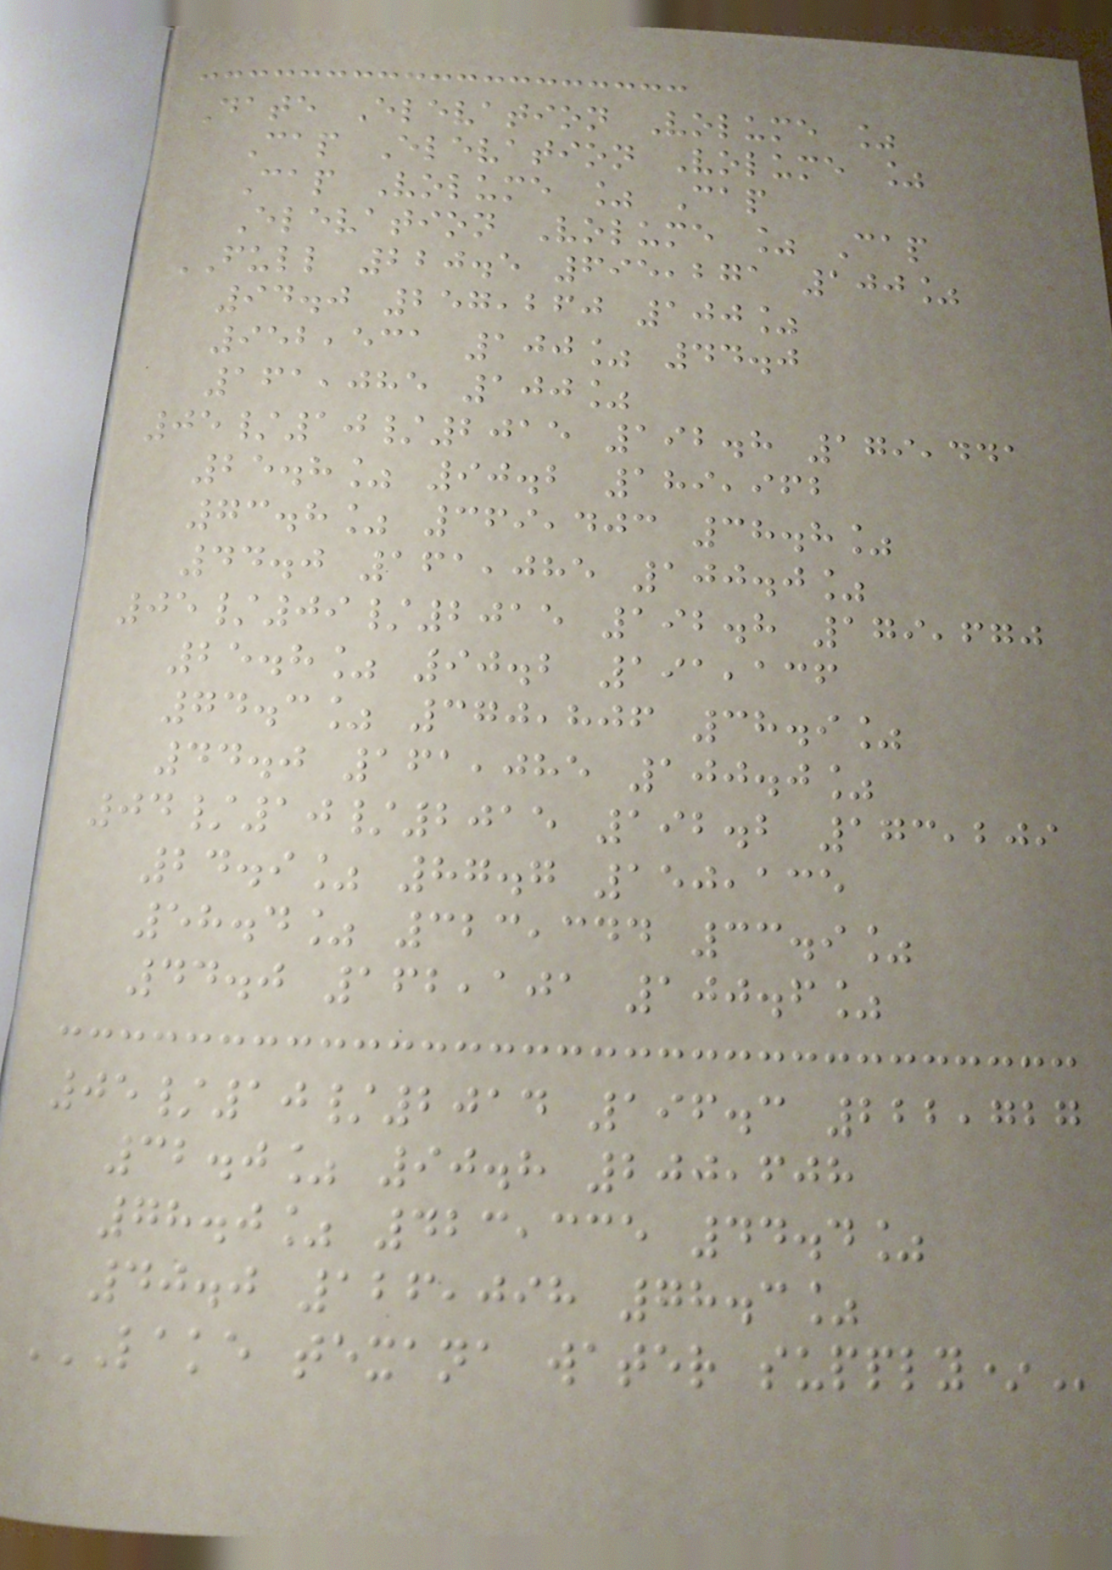Date Elevation Volume %
Cap Elevation Volume %
Cap Volume % Cap
Elevation Volume % Cap
FULL 220.5 695,271 100%
94.0 257,260 100%
952,531 100% 44.0
161,085 100%
05/10/2015 192.8 179,441
25.8% 90.2 189,962
73.8% 369,403 38.8%
44.0 161,085 100.0%
05/09/2015 192.8 179,670
25.8% 90.2 191,136
74.3% 370,806 38.9%
44.0 161,085 100.0%
04/10/2015 192.2 173,209
24.9% 87.7 150,135
58.4% 323,344 33.9%
44.0 162,101 100.6%
05/10/2014 196.3 222,727
32.0% 90.8 200,608
78.0% 423,335 44.4%
40.0 126,098 78.3%
LAKE TEXANA WATER SUPPLY*
